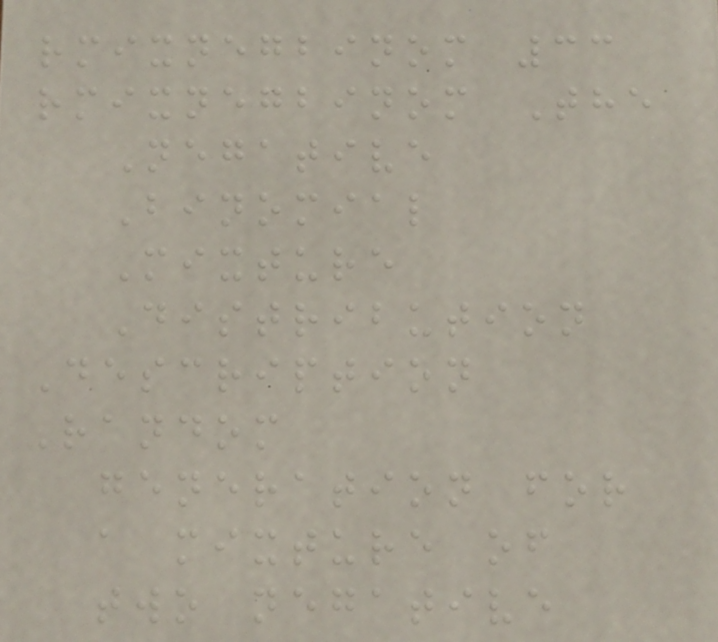rmixnegbinom 33
rmixnegbinom The
Negative
Binomial
Mixture
Distribution
Description
Random
generation for
a mixture of
two negative
